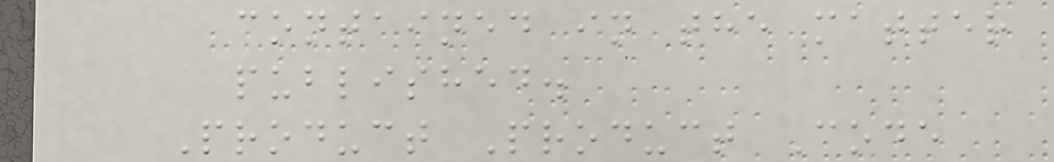contained in the matter
published.
Product Product Code
